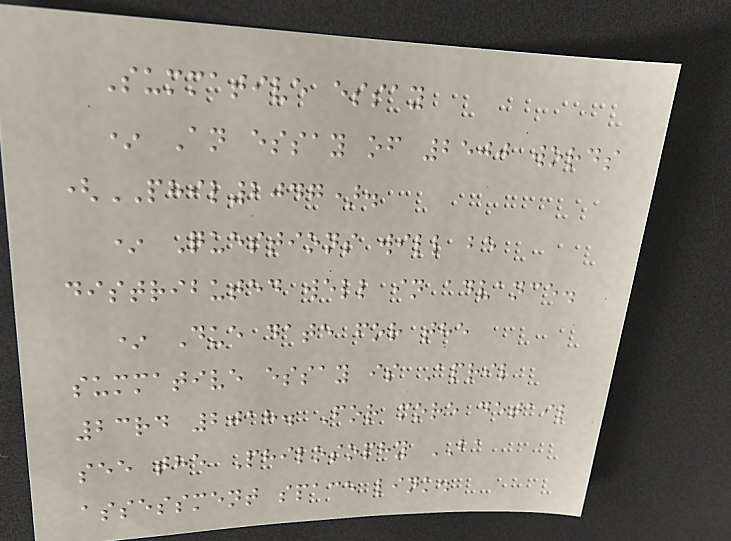Summative essay
* An essay of 2500 words
(PHIL2047).
* Questions will be
distributed well in advance.
* Due date for the
summative essay is April
23rd 2018. For more detail
see the Philosophy BA
assessment space link.
